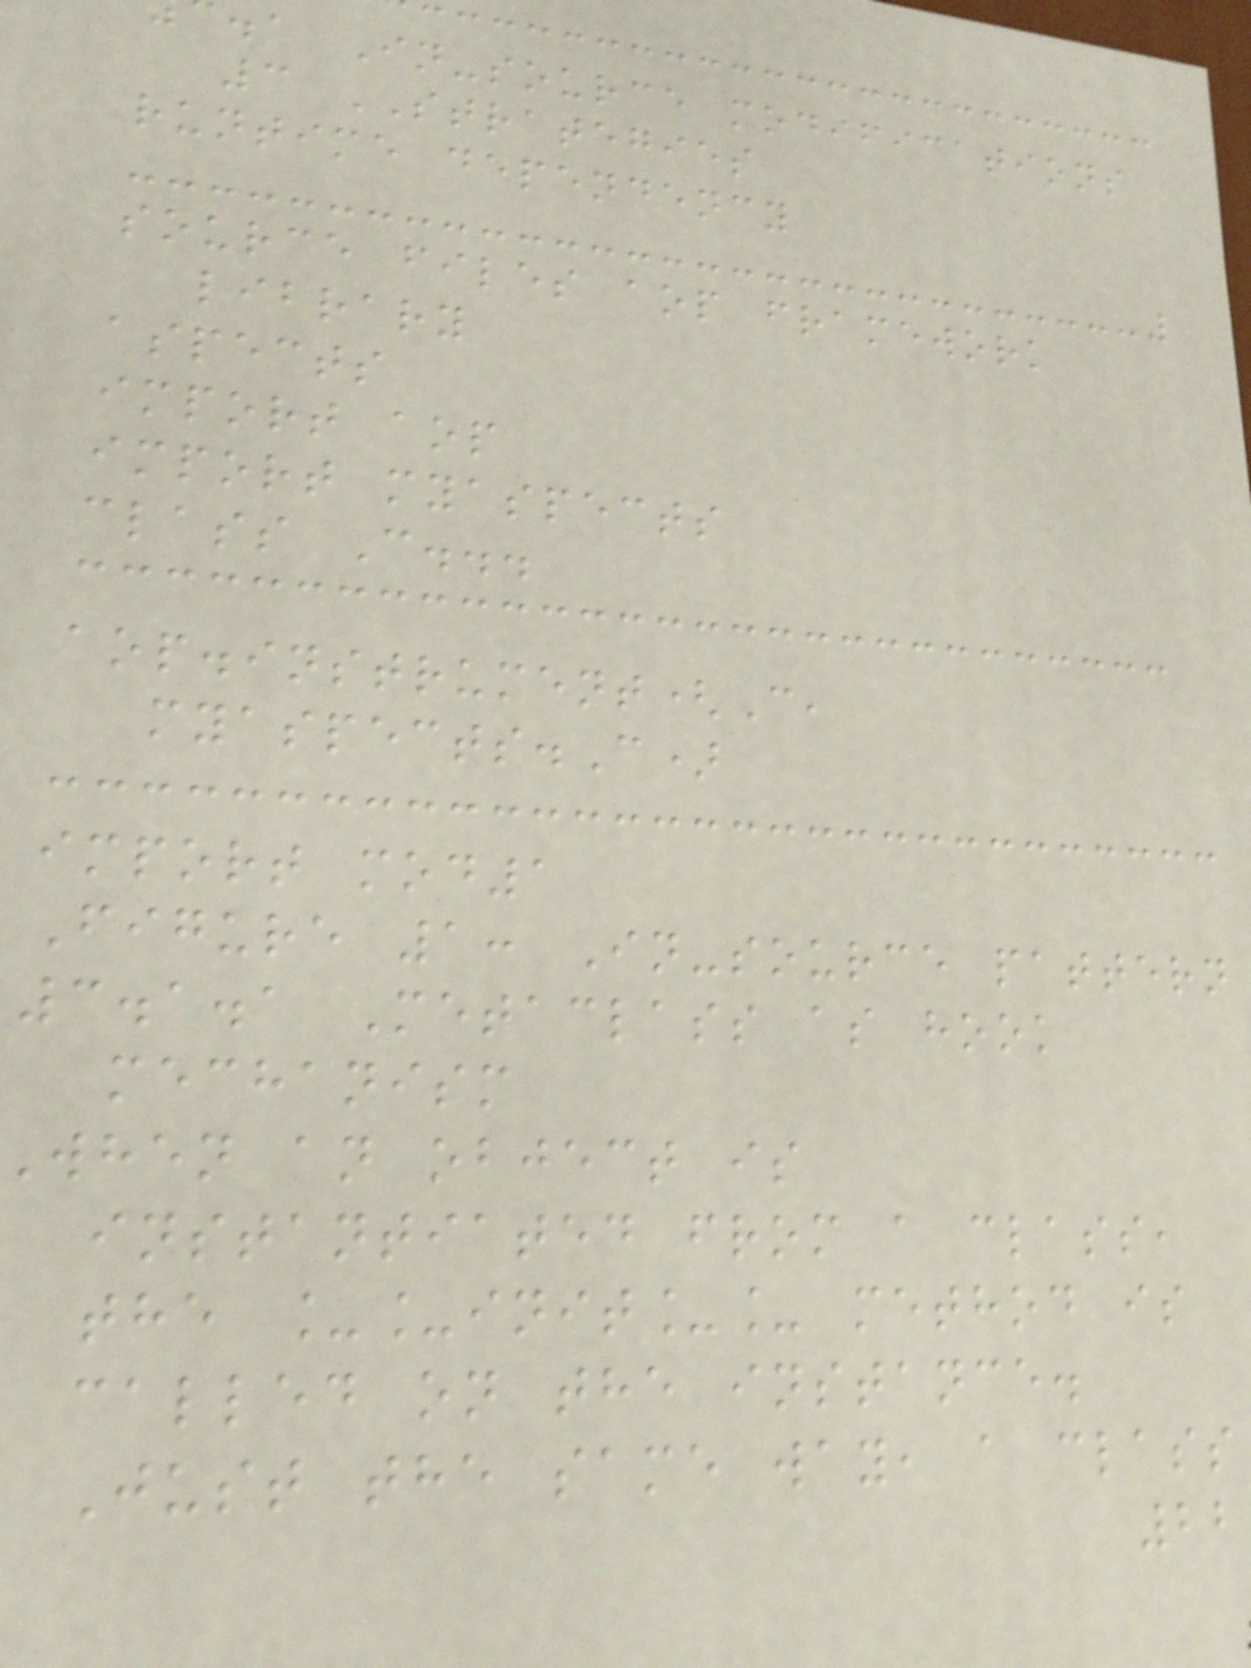.a In-source modifications
3 STRATEGIES
runtime dependency
source files aop framework
library
aspects
import aop
import myaspects
class C...
aop.instrument(C,
myaspects.C)
import mod1
Figure 1: In-source pattern
3.1.1 Metaclass as hook
mechanism
when an object is
instantiated from a class,
the __init__ method is
called on the instance.
Just the same way, a class
